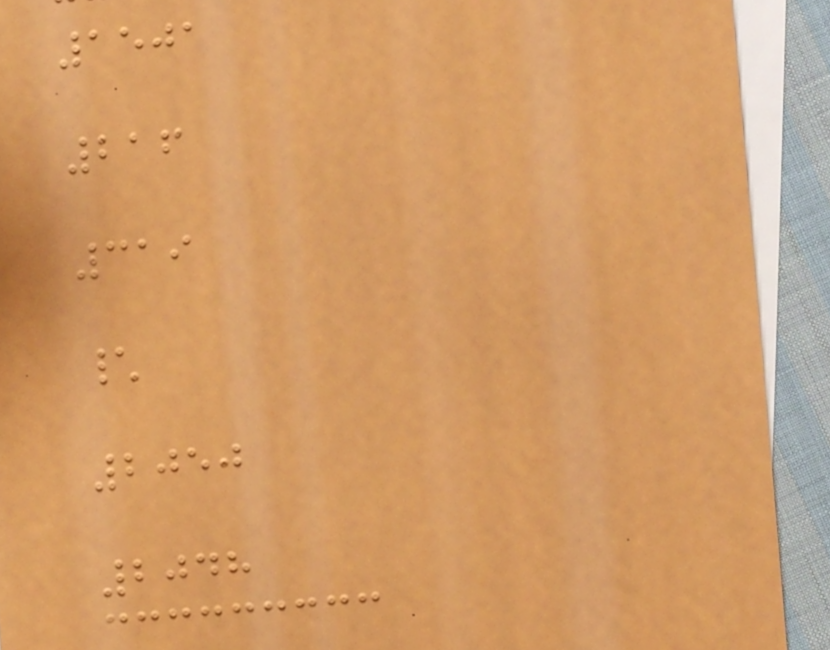1501
216
319
\
2050
2048
